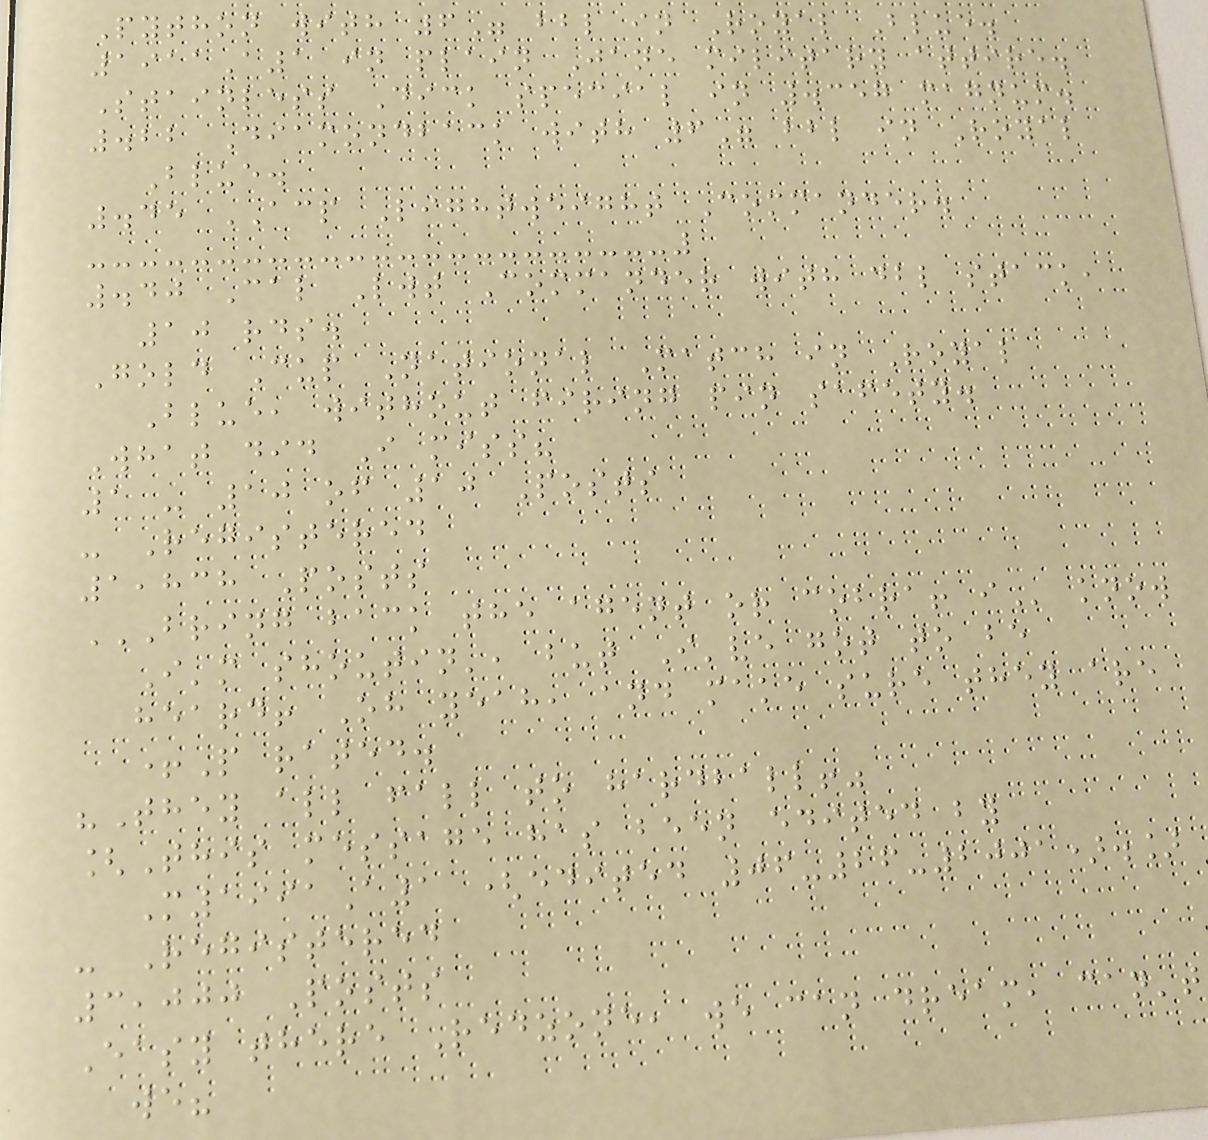Python with 6" bbl in Royal Blue.
1911A1 in plain Jane military attire.
Stainless Dick special in .357 magnum.
.22 Diamondback with 6" bbl in Royal
Blue.
.45 ACP Lightweight Commander.
.40 Cal Lwt Commander with dbl stack,
10 rds.
Gold Cup National Match in Royal
Blue, without firing pin safety.
What did I miss?
1 - 10 of 10 Posts
- Registered
1,838 Posts
BRING BACK THE AGENT OR COBRA! I know
I'm shoutin', but I've got to be
heard! Oh yeah, and make sure they are
+P rated.
"They all fall to hardball!"
[This message has been edited by
M1991A1 (edited 06-26-2001).]
- Registered
3,000 Posts
Easy there Redzone, we can dream, can't
we?
